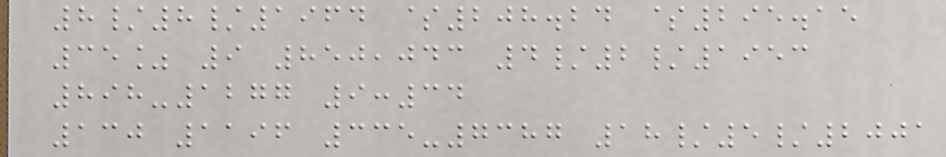8/8/1964 $208.24 $295.15
35% 9 850,043 4/2/1953
898-1277 9:34
130 1196 335-7387 18/5/2001
